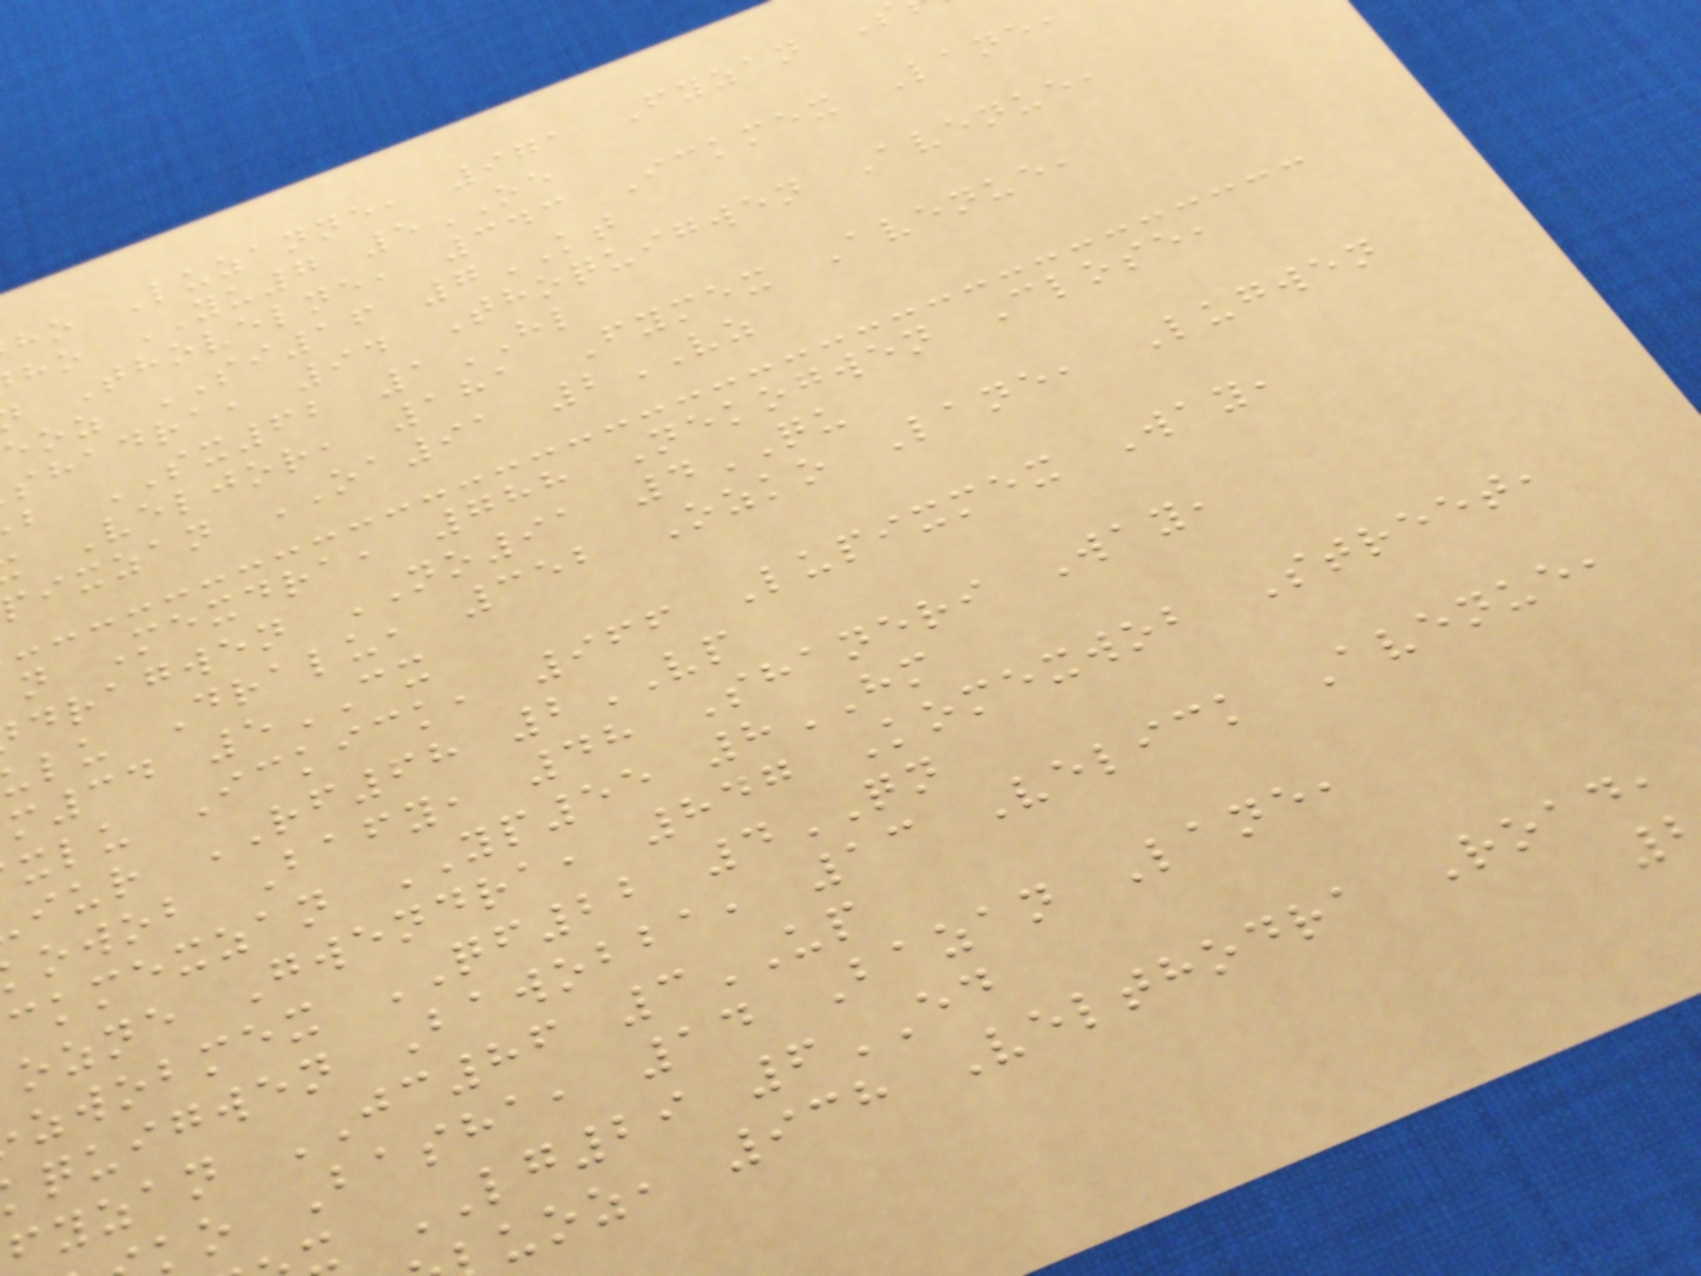ho Luzanne, 971 Fyzan S
ho YU7 5OE
Thovelne, 343 Ickmex Lane,
eoz SI16 7KT
shadra, 94 Thoquigwen Avenue,
b SX62 1HL
Veljor, 181 Fymex Avenue,
pixzan OA91 2VZ
n Mexdra, 788 Nekogwen Close,
dragwen NO91 4QU
lu Dralu, 352 Ozko Lane, Lugwen
m34 5CX
xlu Ickick, 966 Lupixmex Way,
iur RF68 2VP
owob Bafy, 48 Shaneri Way,
ckmexzan YP55 8HM
ozne Gwendra, 847 Komexwob Street,
zwobmex QF22 4QN
quigwen Bawobba, 13 Velick Avenue,
fyzan JC86 3UP
ko Basha, 14 Bazan Lane,
LG29 6ED
uoz, 938 Velthodra Road,
